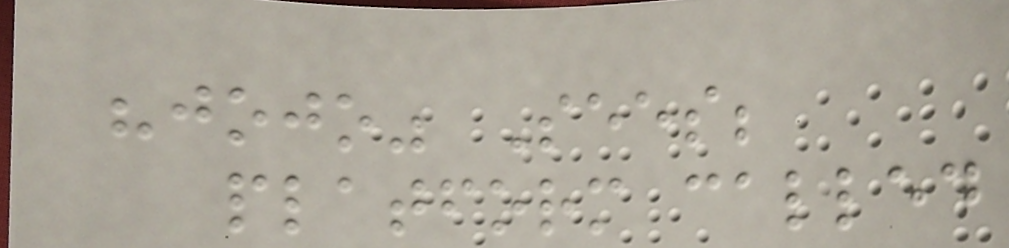"jojo" Sees;
platform called
